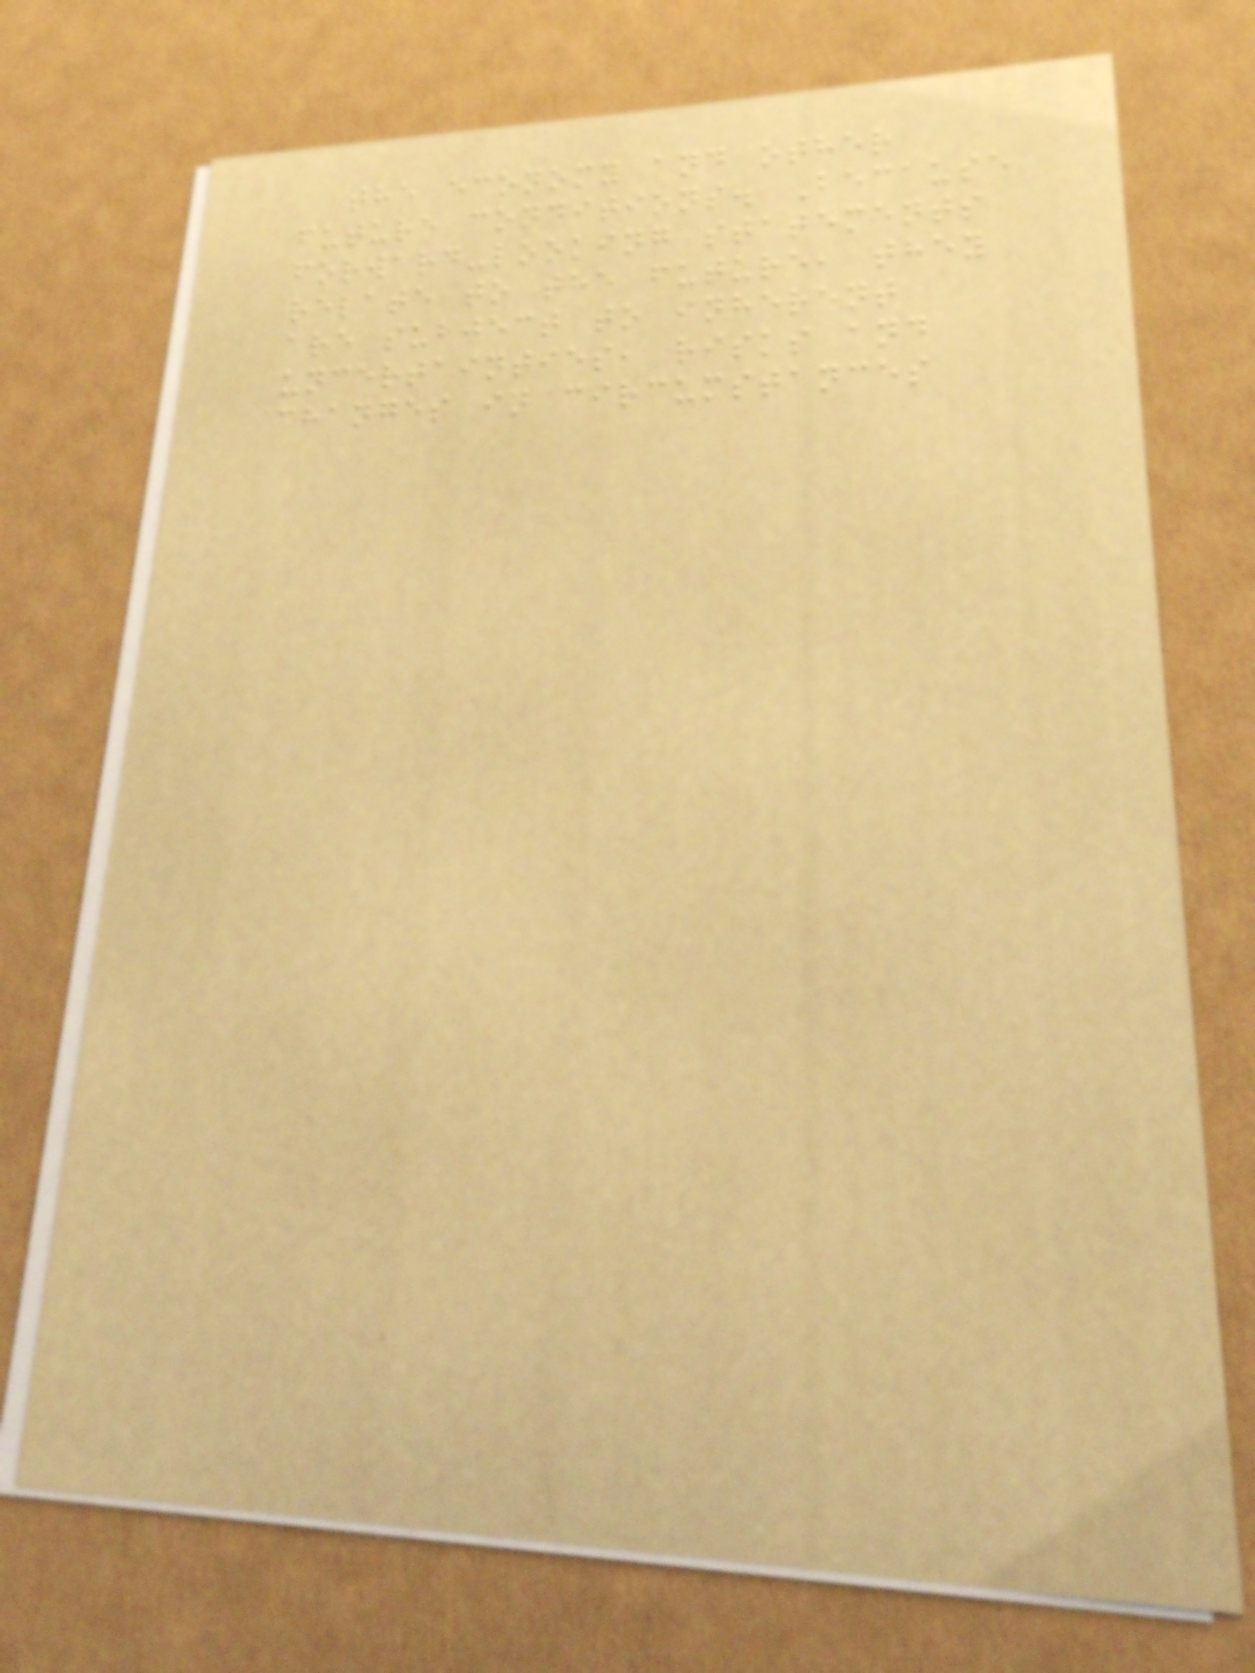the economy and other
future conditions. Because
forward-looking statements
relate to the future, they
are subject to inherent
uncertainties, risks and
changes in circumstances
